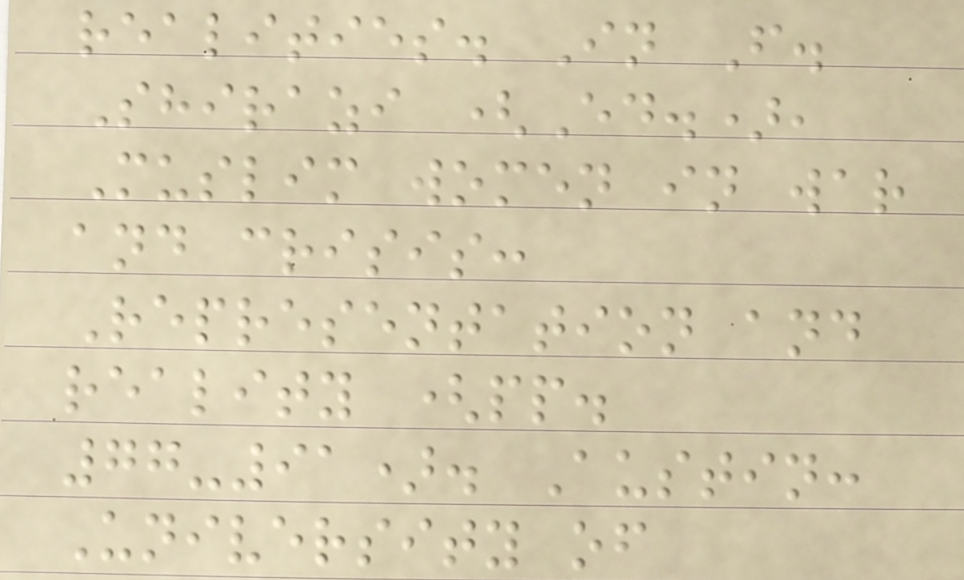realities. In F.
Shirazi (Ed.),
Muslim women in war
and crisis:
Representation and
reality (pp.
77-91). Austin:
University of
